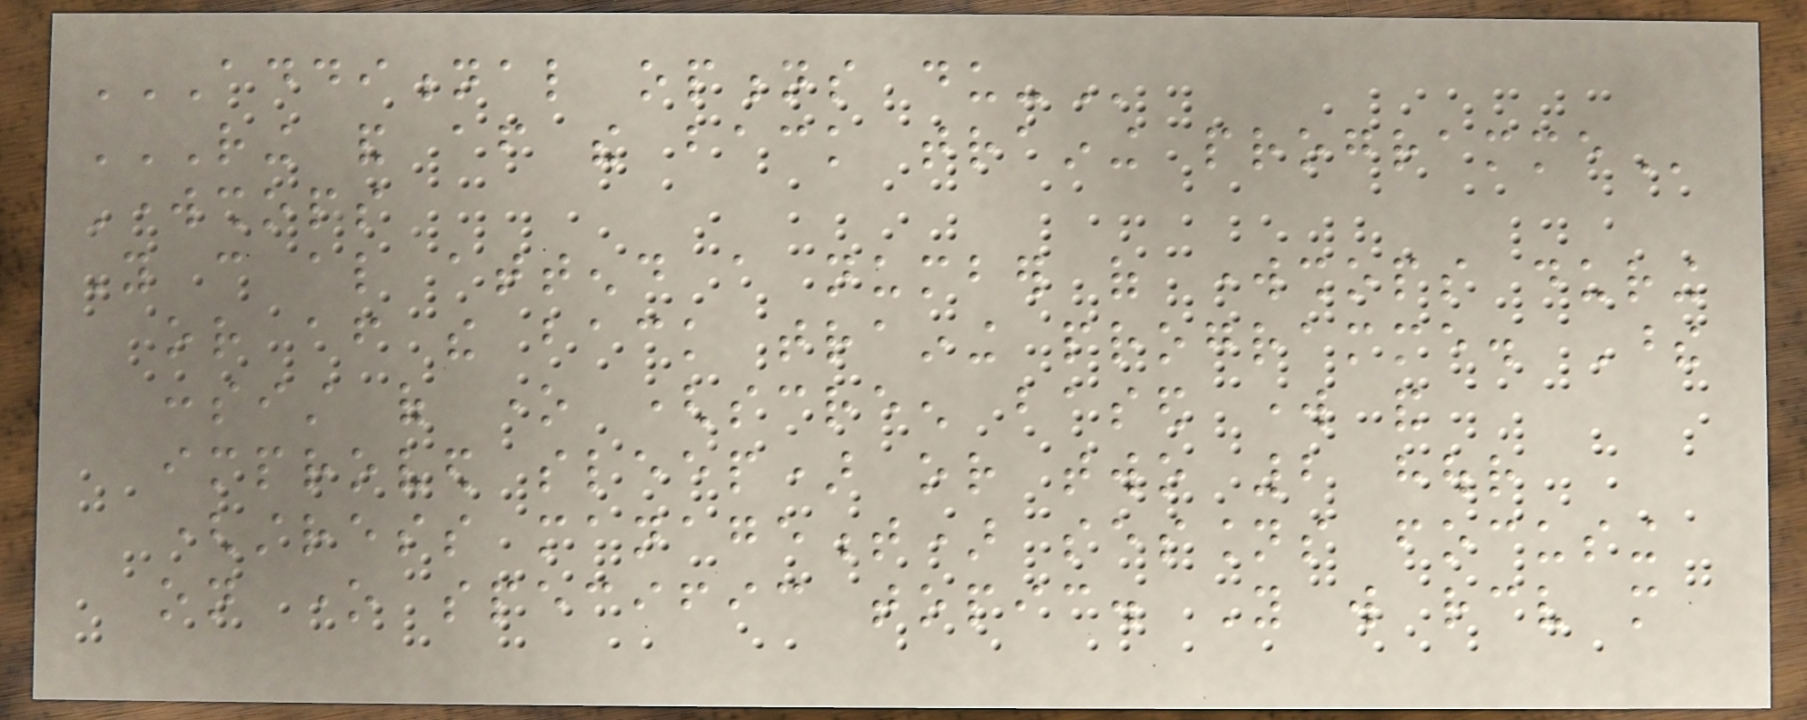ADDITIONAL OPTIONS DU-
RING AND AFTER THE BACK TRAINING PROGRAMME
Workshops
You can also attend a number of workshops during
or after the back training programme. These
consist of one (screen based work and
improved sleep) or two 2 hour
(stress management) sessions focusing
on one specific topic. You will receive more
